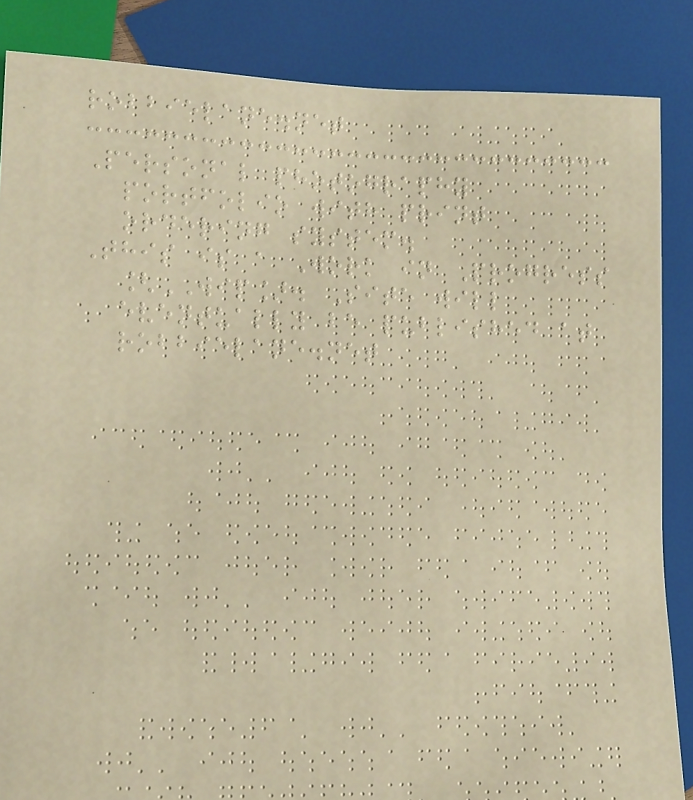robbielane.net
Personal photography
portfolio with print
ordering system.
This is a Work in Progress
[WIP]. Site will
eventually be published at
robbielane.net
